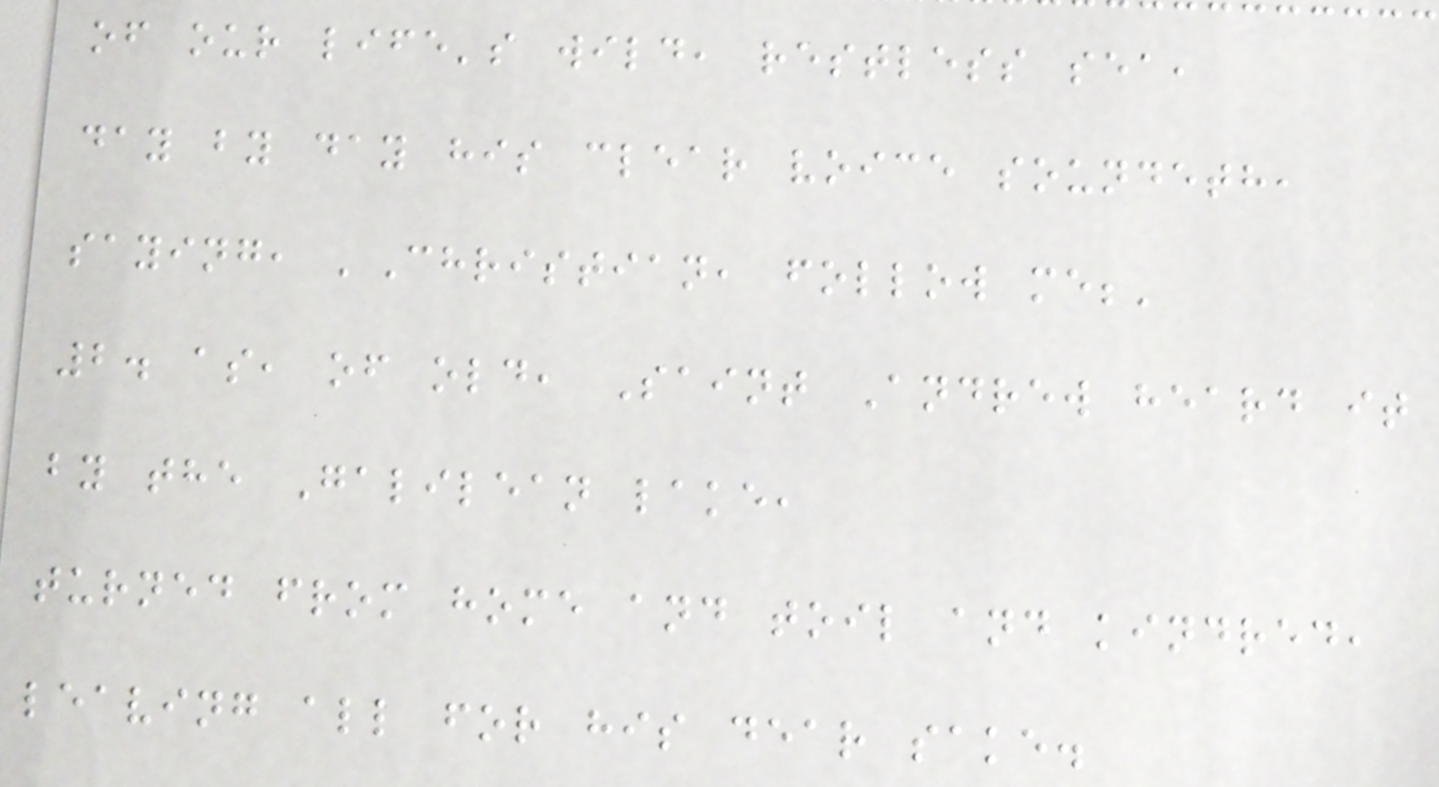of our life's wild, restless sea,
day by day his clear voice soundeth,
saying, 'Christian, follow me;'
2. as, of old, Saint Andrew heard it
by the Galilean lake,
turned from home and toil and kindred,
leaving all for his dear sake.
